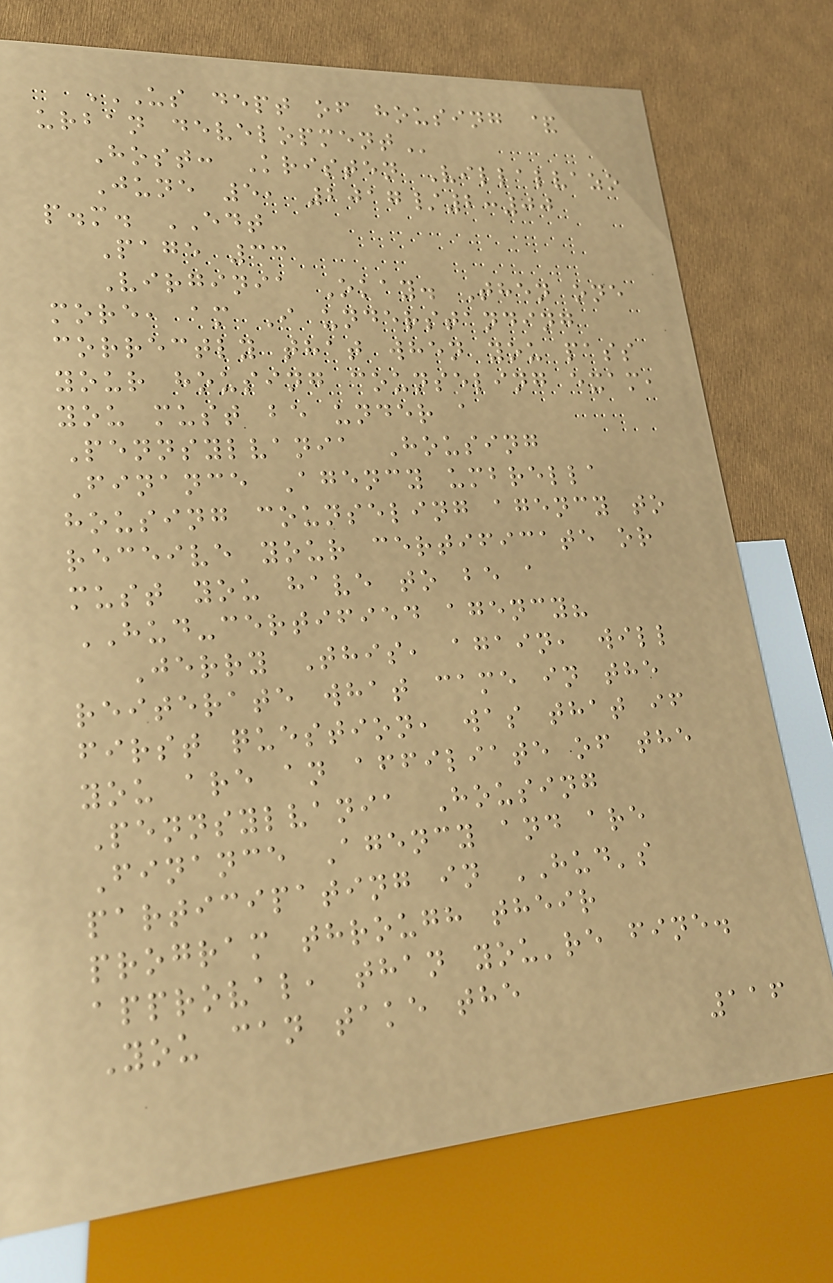US DEPT OF HOUSING &
URBAN DEVELOPMENT
Host: Kristen Villalvazo
June 5, 2017/2:00
p.m. EDT
Page 33
Virginia Okay. Then one
more, am I understanding
correctly that when you pass
your housing counseling exam,
you must be under a
Pennsylvania Housing
Finance Agency umbrella
housing counseling agency to
receive your certificate or
must you have to be a
HUD-certified agency?
Jerry This, again, will
reiterate what came in the
first question, was that if
you are an affiliate of the
Pennsylvania Housing
Finance Agency and are
participating in HUD's
program through their
approval, than you're fine.
You can take the
116
